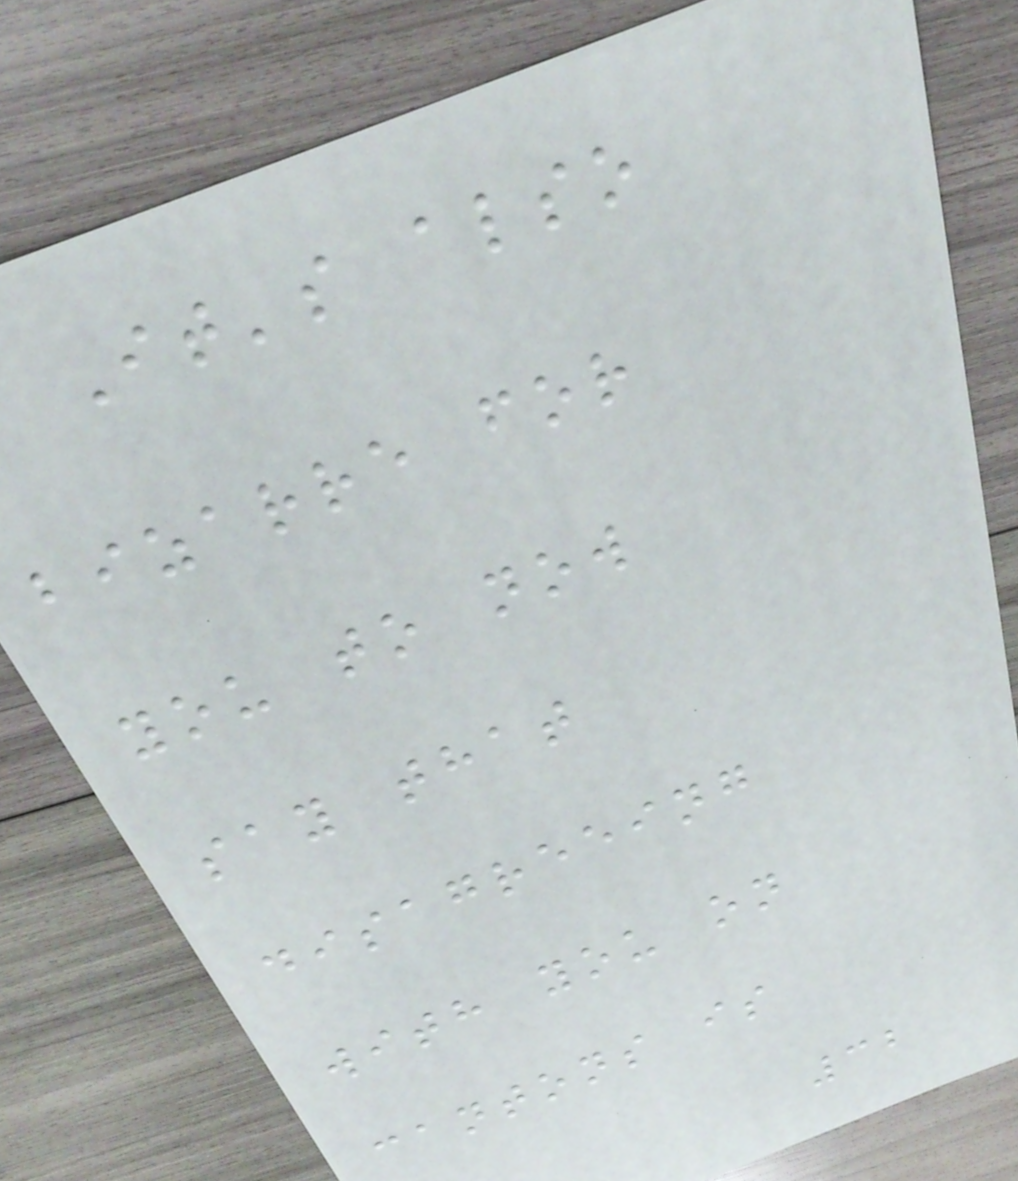It's also
bizarre for
you to now
say that
disagreeing
with you on
cantons is
32
